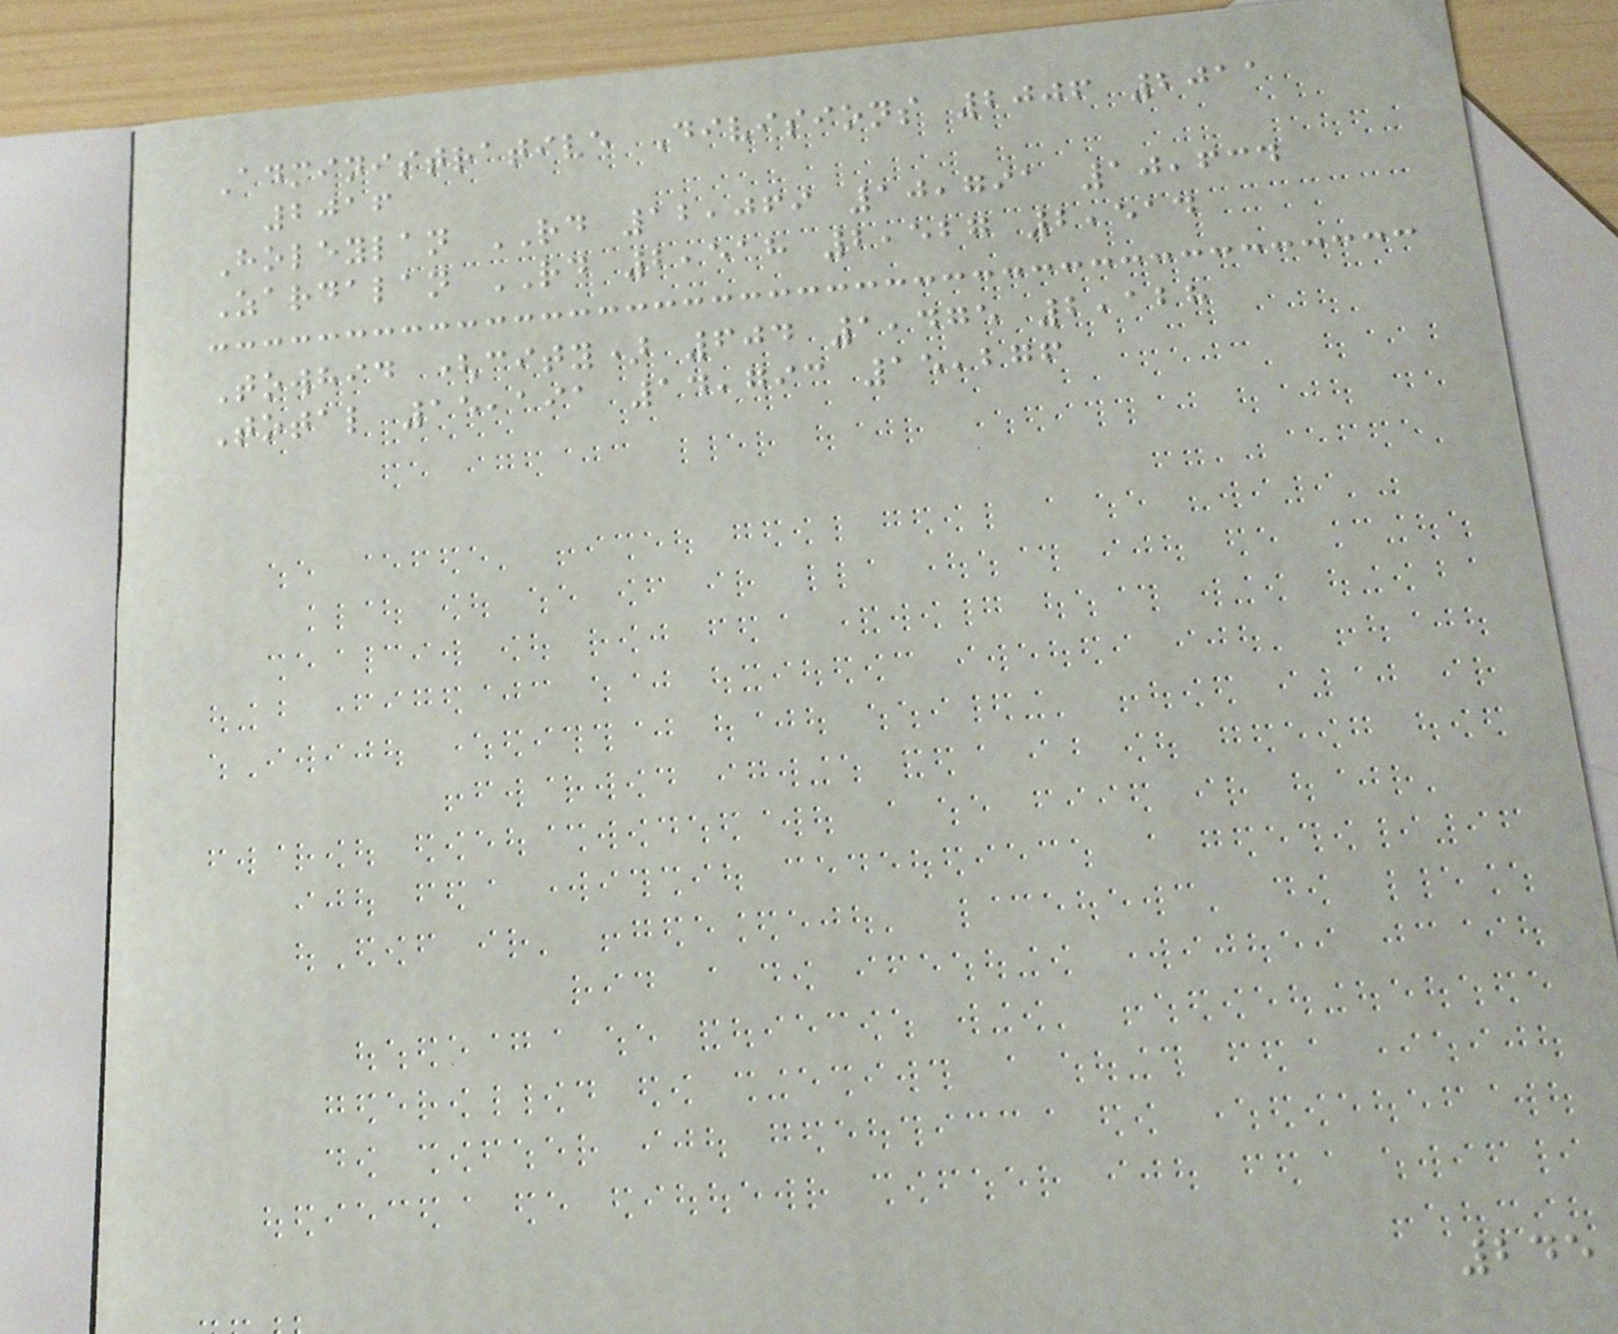Administrative Divisions 2006 2011
2016
Holeylan RD 12,069 10,791 10,634
Zardalan RD 2,518 2,527 2,514
Towhid (city) 604 1,475 2,128
Total 15,191 14,793 15,276
245
